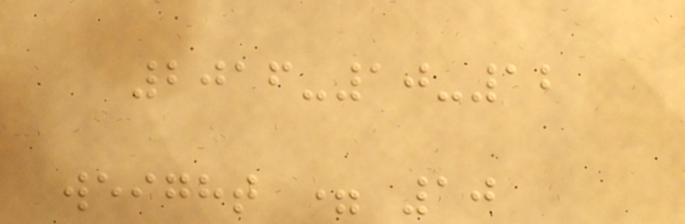2016-10-12
weight = 10
